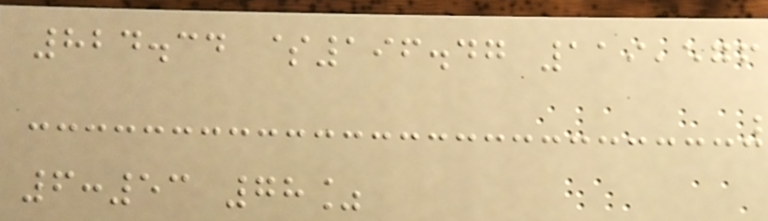824.34 $196.47 119,576
6:53 78%
